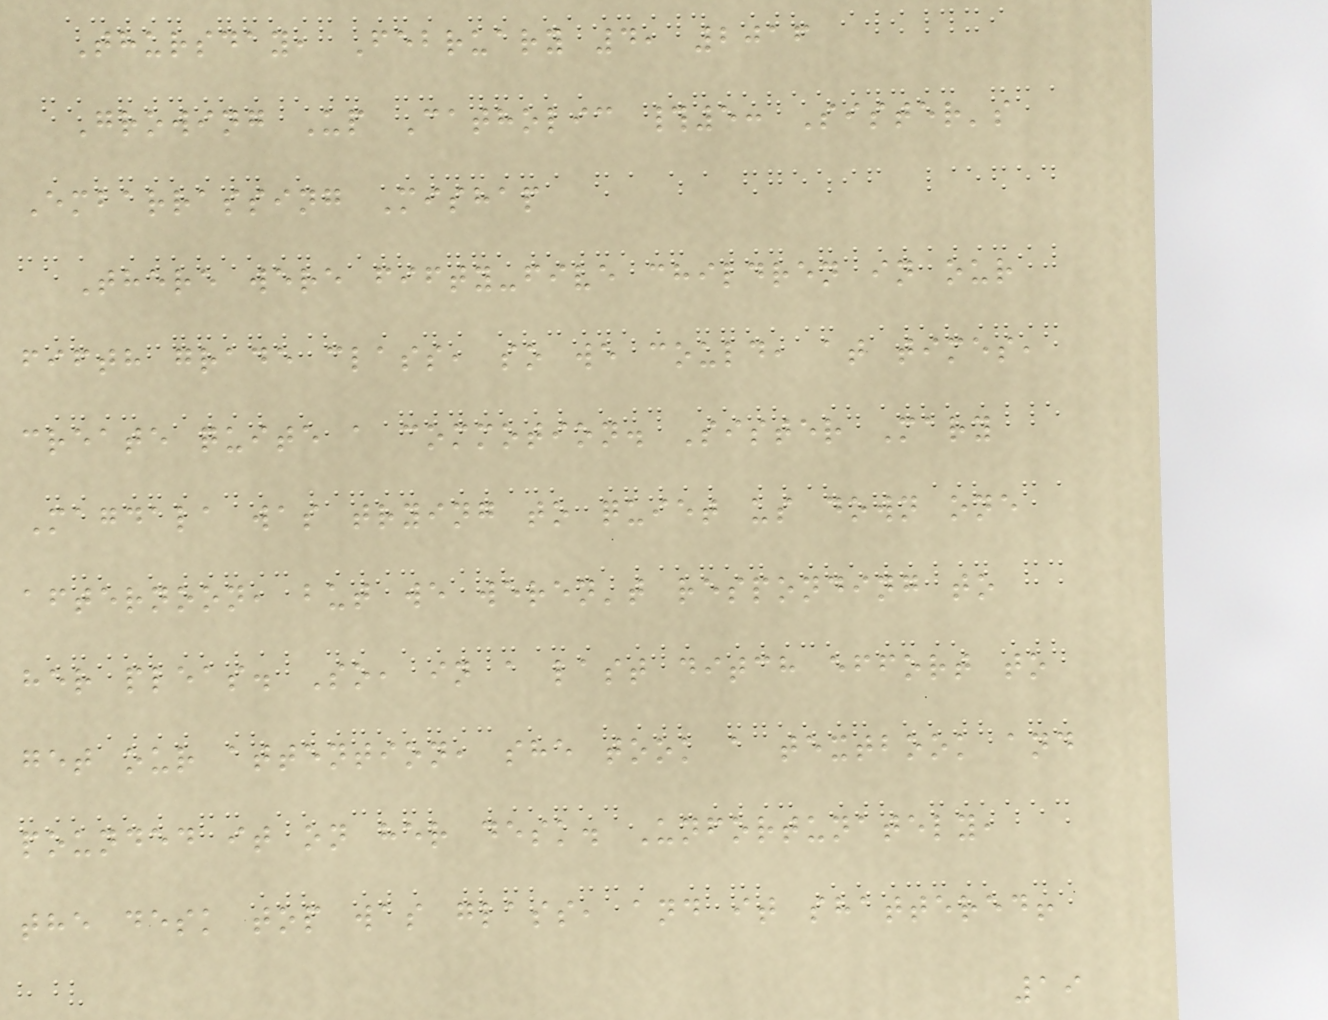Thursday, February 4, 2016
Growing Up Catholic #5: Sister's
Embarrassing Mishap
There were fifty-five children in our
fifth grade class, so we could, at times,
create quite a commotion. Sister Mary
Magdala was trying to quiet us down one
afternoon, but we weren't responding to
her pleas. So, in a last ditch effort to
get our attention, she took a textbook and
pounded it on her desk. Unfortunately,
the desk top was glass, and it shattered!
19
